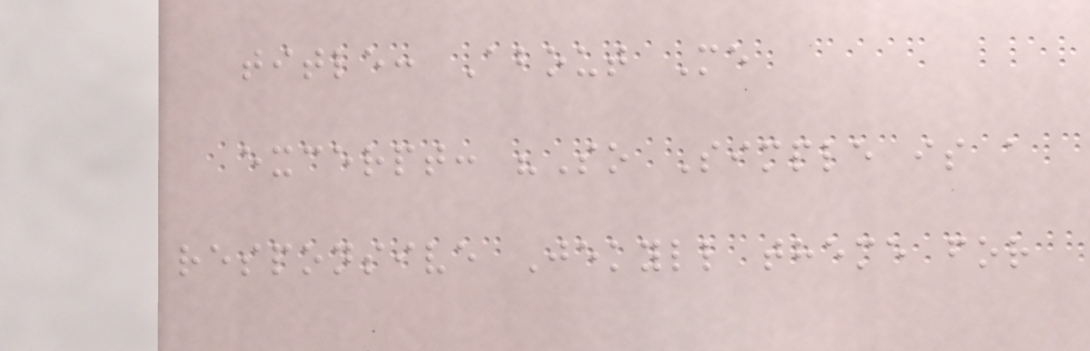title: About Me
excerpt: "So Simple is a
responsive Jekyll theme for
